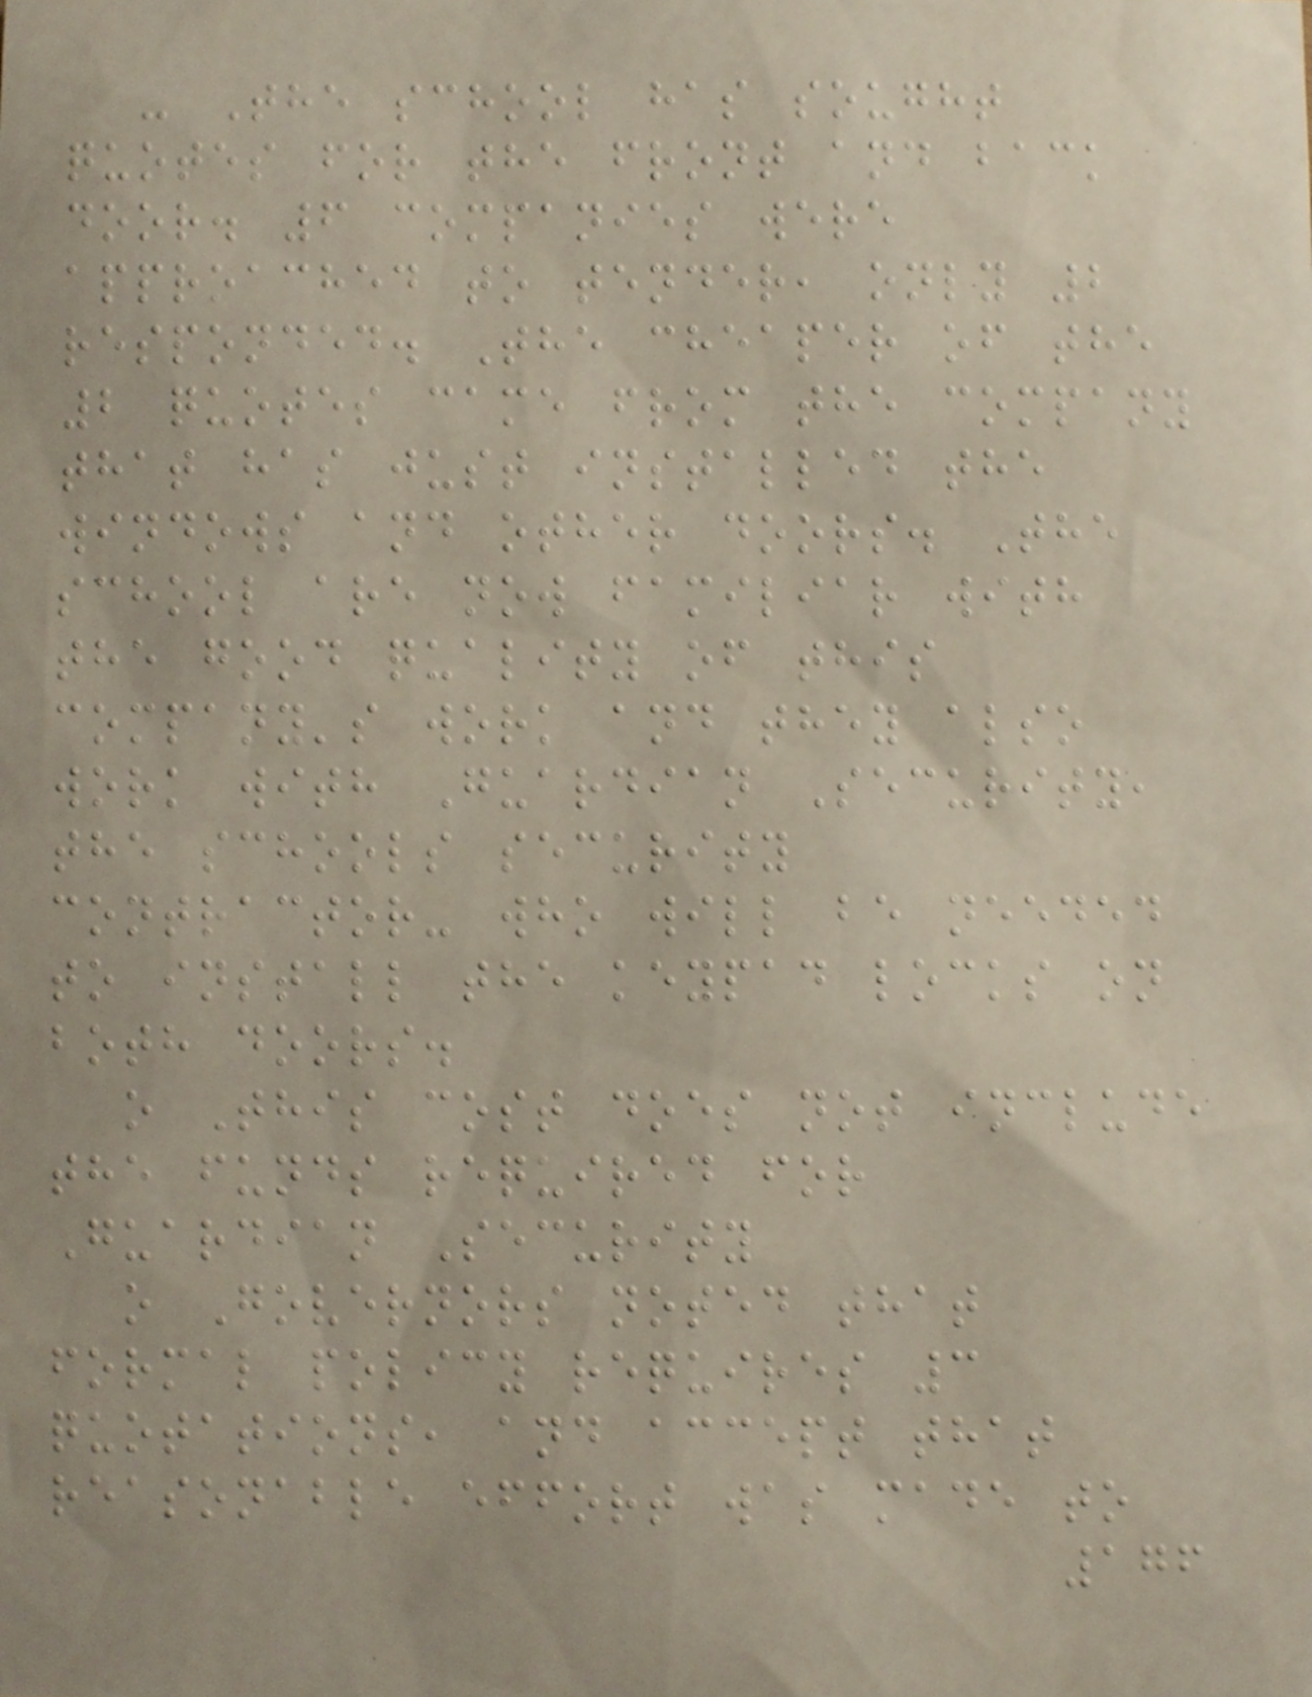- The school has sought
quotes for the front and back
door. 6 companies were
approached to tender, only 2
responded. The cheaper of the
2 quotes came from the company
that has just installed the
windows and other doors. The
school are now familiar with
the good quality of this
company's work and they also
work with Guardian Security,
the schools security
contractor- who will be needed
to install the keypad locks on
both doors.
o This cost does not include
the funds required for
Guardian Security
o Governors noted that
formal policy requires 3
quotations, and accept that
reasonable effort was made to
176
